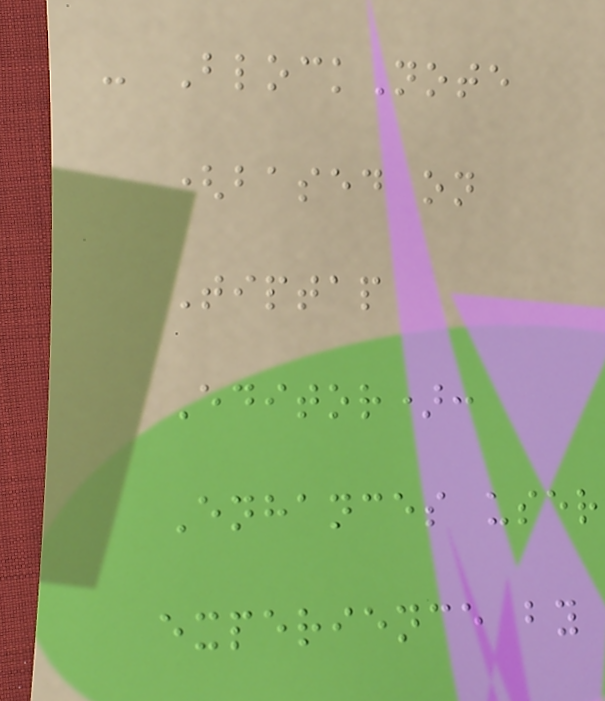- BlockNote
(based on
Tiptap
Editor):
Enhances user
experience by
